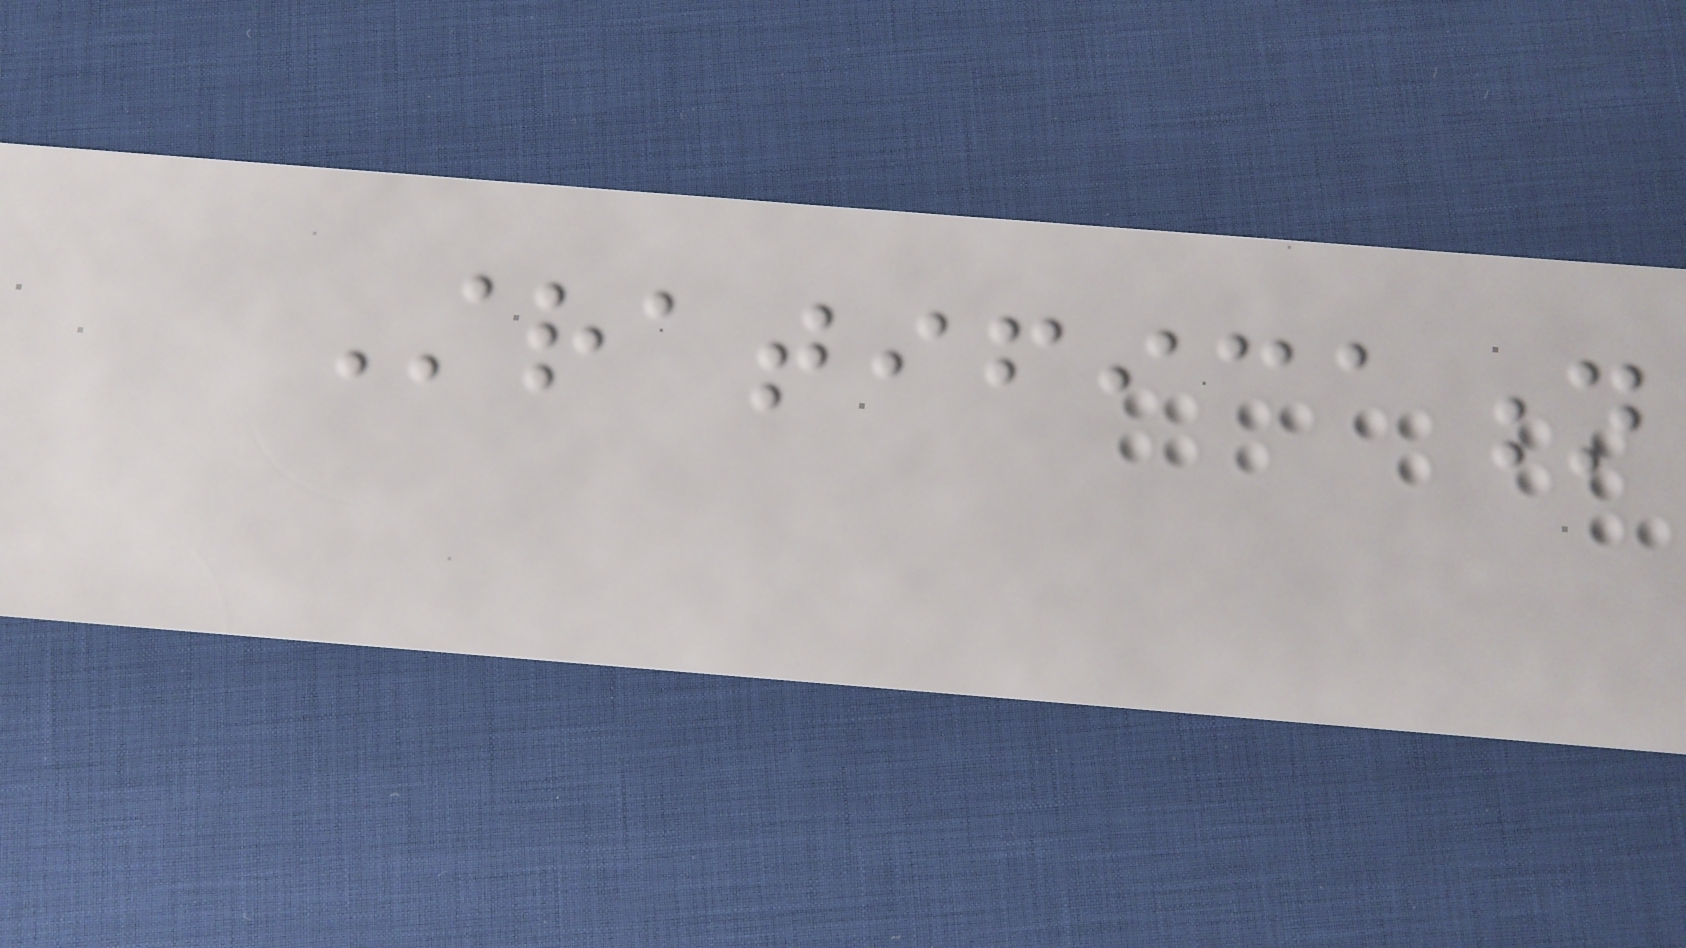Stratification
